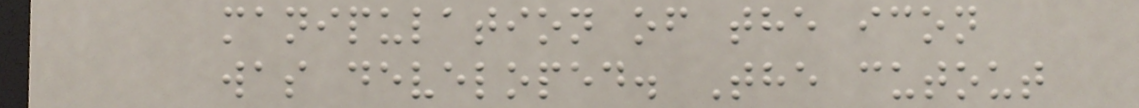manipulation of the icon
was developed. The cutout
